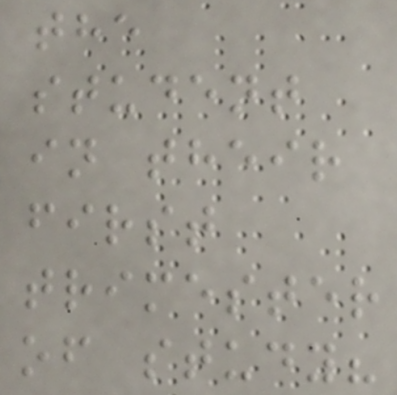the
student
in their
first
trimester
of study?
